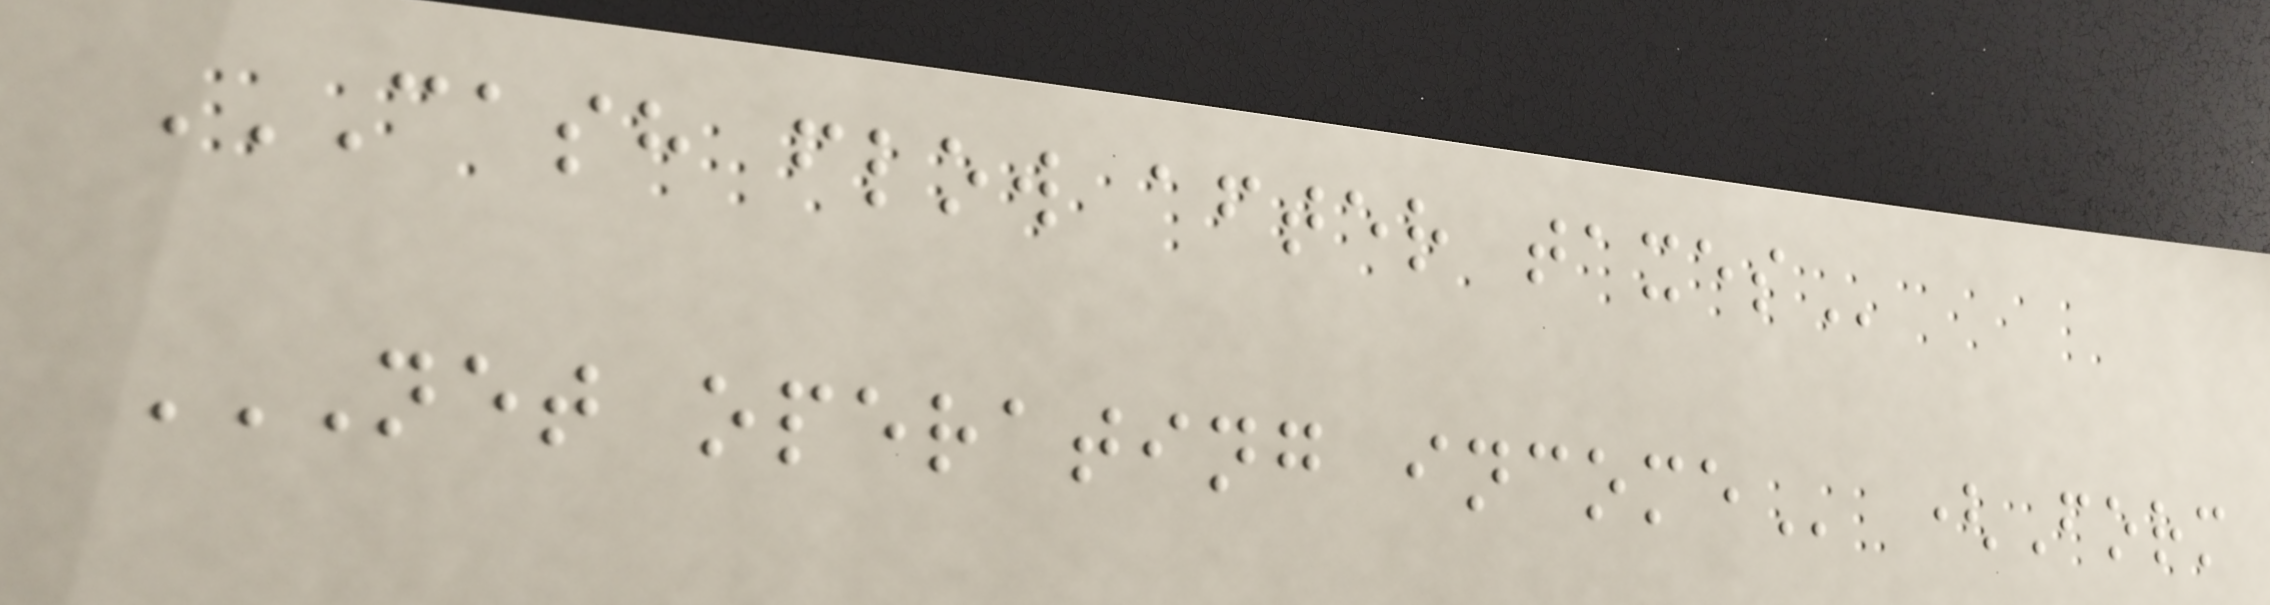CASH FLOW AFTER TAXES
NET OPERATING INCOME (Form
